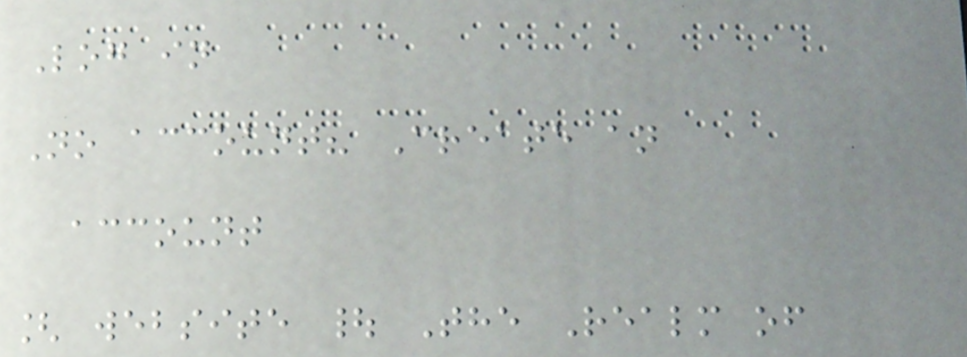Log in
No account? Create an
account
[ website | The Realm of
